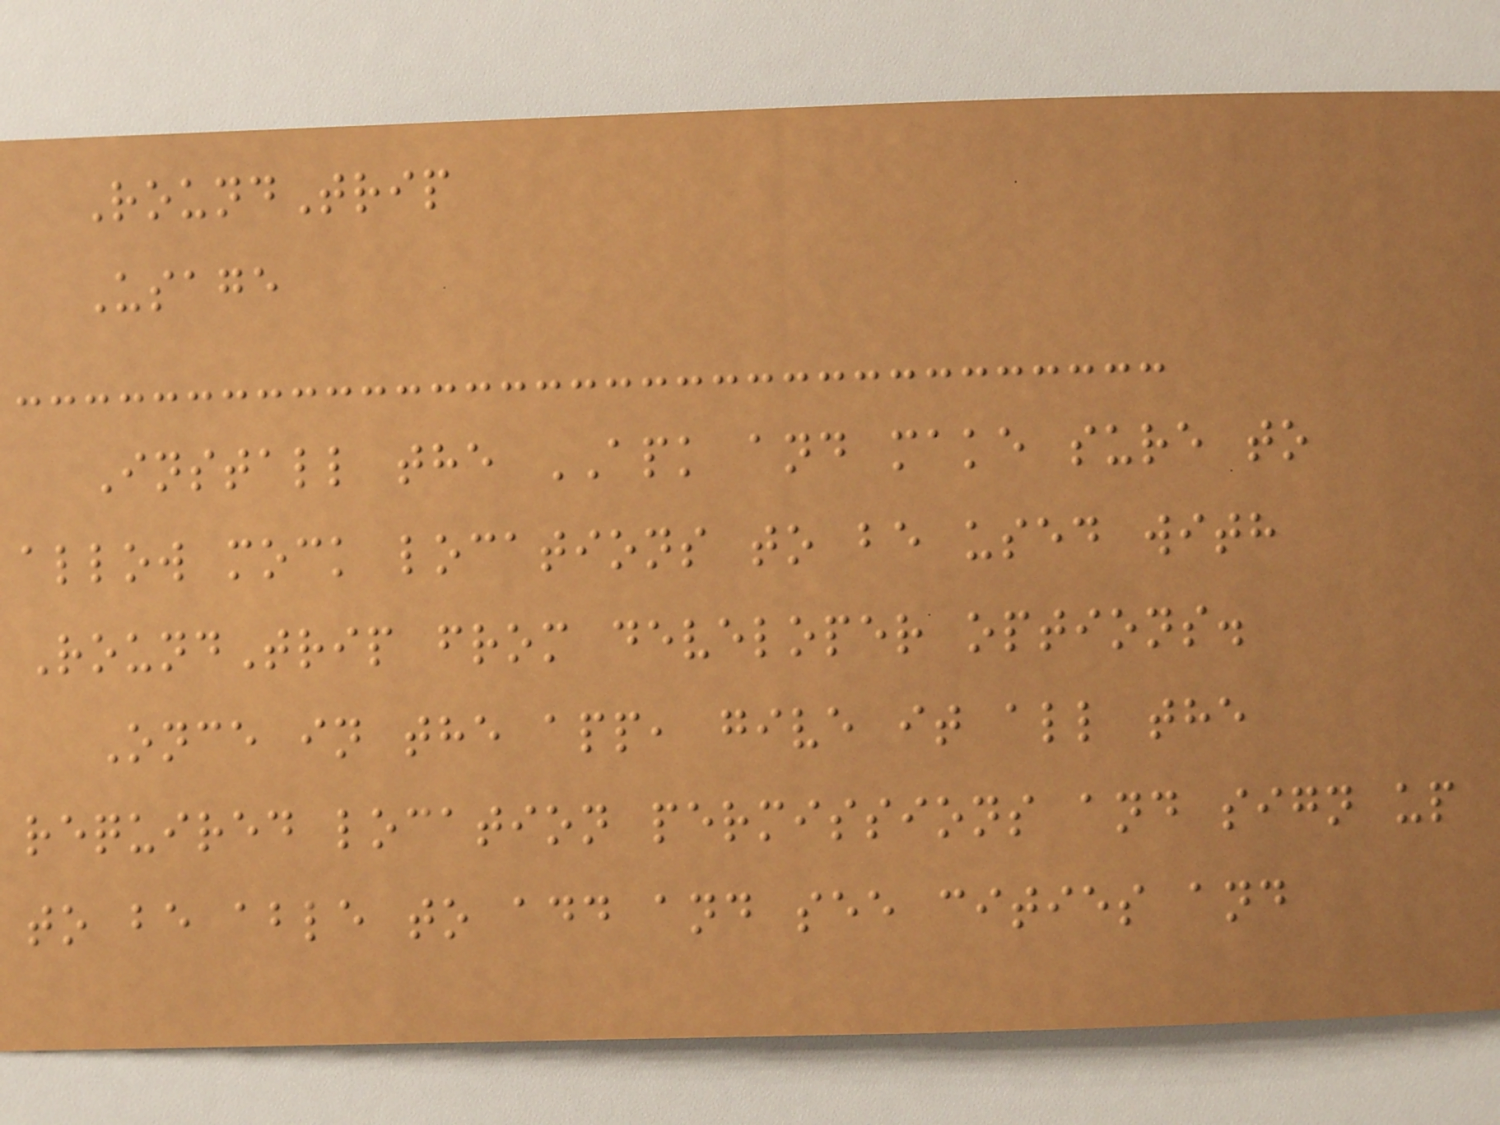RoundTrip
Usage
Install the APK and make sure to
allow mock locations to be used with
RoundTrip from developer options.
Once in the app, give it all the
required location permissions and sign up
to be able to add and see cities and
